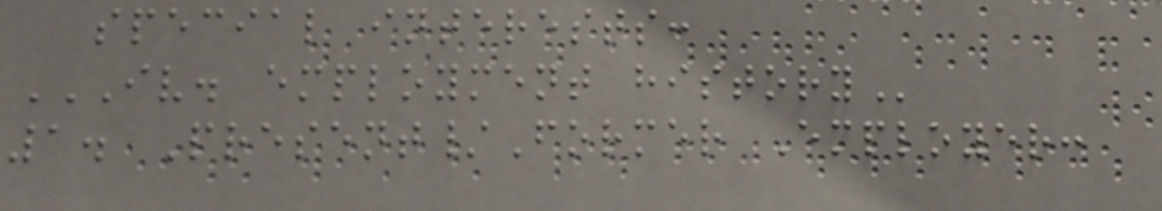special interests:
IV. EMPLOYMENT HISTORY
1. Present/Former Employer:
